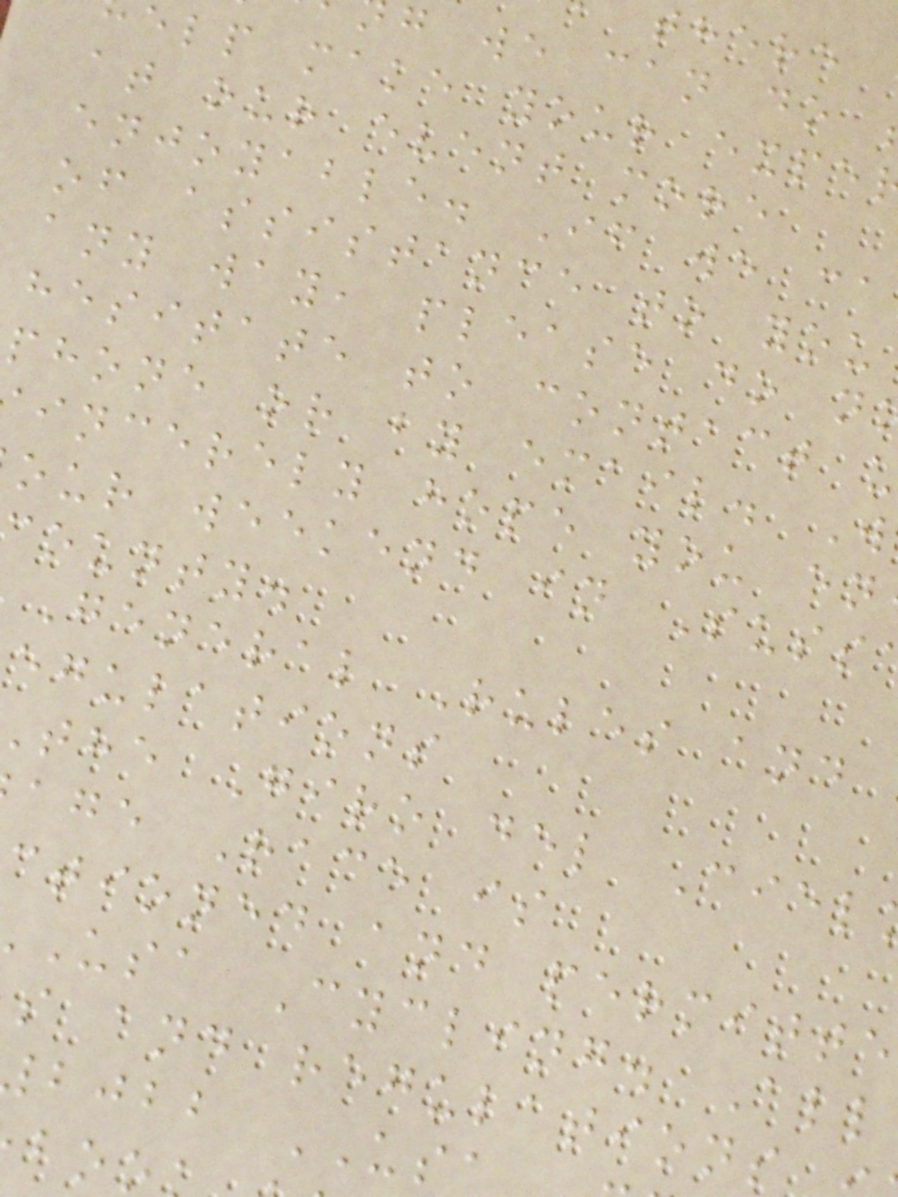there
g we can do
elp make your expe
at our event more
enjoyable. If we ca
of assistance to you
any way, please do n
hesitate to contact u
phone or by email. W
incerely hope you en
our weekend in Suss
ounty.
General Rules and
egulations
the Giro del Ciel
age Race is
ctioned and permitte
usa Cycling. All
s and regulations
bjbb US
